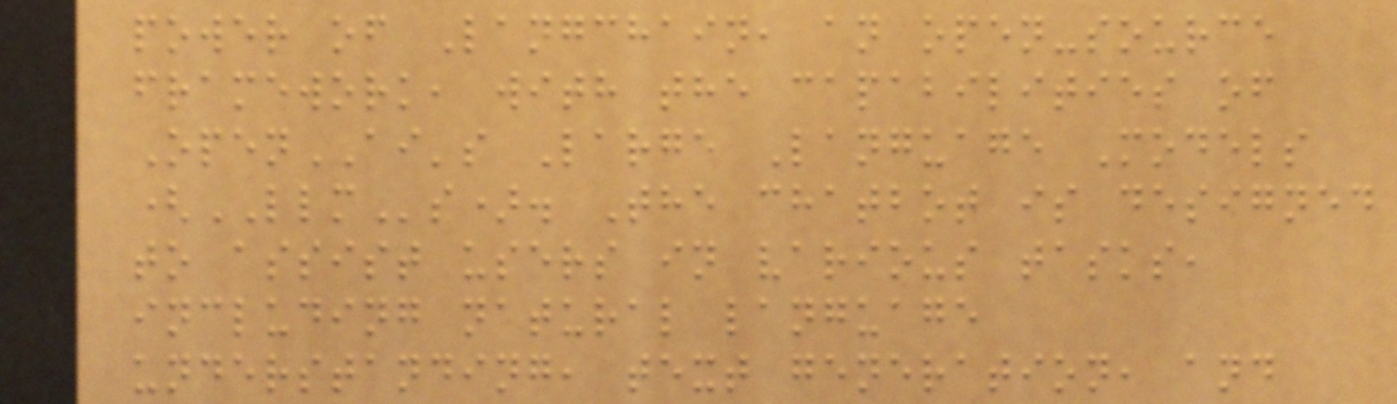power of Langchain, an open-source
framework, with the capabilities of
OpenAI's Large Language Models
(LLMs). The chatbot is designed
to assist users in various tasks,
including natural language
understanding, text generation, and
